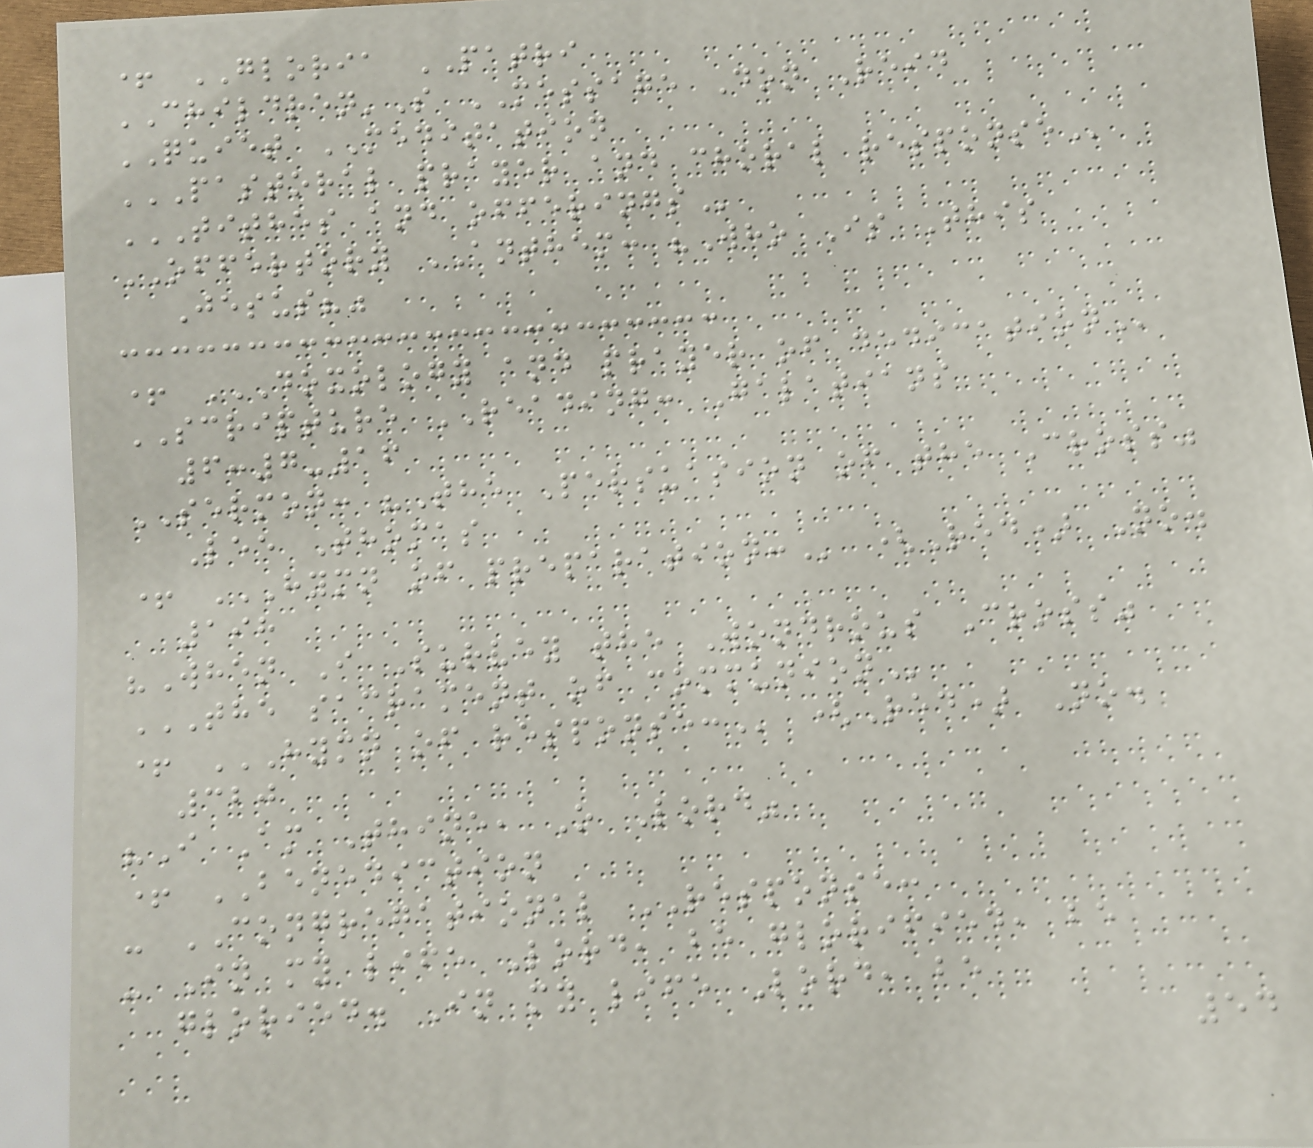+ GLORIA PATRI
CHILDREN'S MESSAGE Don Reid
QUIET MEDITATION
PASTORAL PRAYER AND CHORAL RESPONSE
TITHES AND OFFERINGS
OFFERTORY ANTHEM: "Who Is This
Jesus?"
+ DOXOLOGY AND PRAYER OF DEDICATION
SCRIPTURE READING: Galatians
6:7-16
SERMON: "The Persuasion of the Cross"
Lee Thomas
+ HYMN OF PREPARATION: (Red) No.
198
"When I Survey the Wondrous Cross"
THE SACRAMENT OF COMMUNION
+ HYMN OF RESPONSE: (Red) No.
320
"I Am Thine, O Lord"
+ BENEDICTION
- CONGREGATIONAL RESPONSE:
- In my life Lord, be glorified, be
gloried. In my life Lord, be
54
